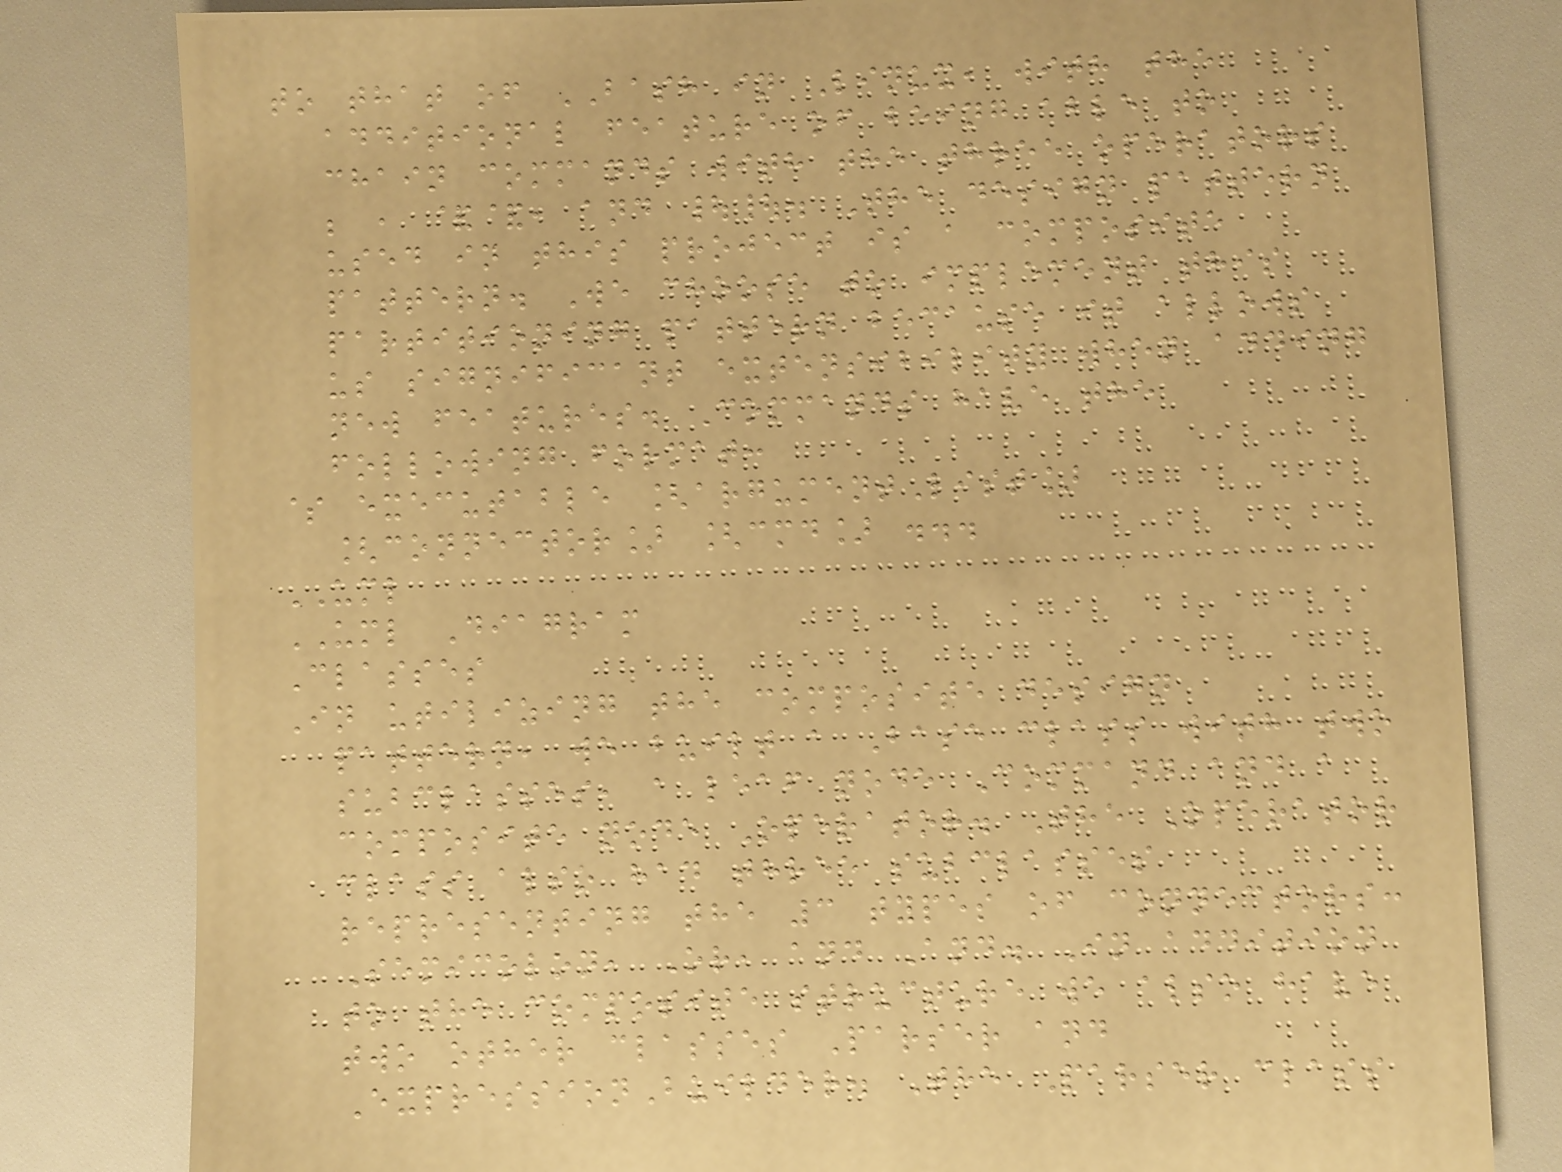to that of BASH in Linux, with the
additional feature of being able to
chain commands with the three operators
; , &&, and ||. The design pattern
used in this project is a composite
pattern. We choose to implement this
partitioning pattern because it allows
us significant extensibility when adding
new features. Commands have the
following format:
$ executable [argumentList]
[connector] [cmd] ...
UML
UML Diagram
Classes
In utilizing the composite design
pattern, we built a Base class with two
subclasses, a leaf node Command and a
composite node Operator. The Operator
class also had three subclasses
representing the 3 types of connectors:
Semicolon, Or, and And. In addition
to the composite structure we also have
two other classes Parser and
ExpressionBuilder. The Parser class
